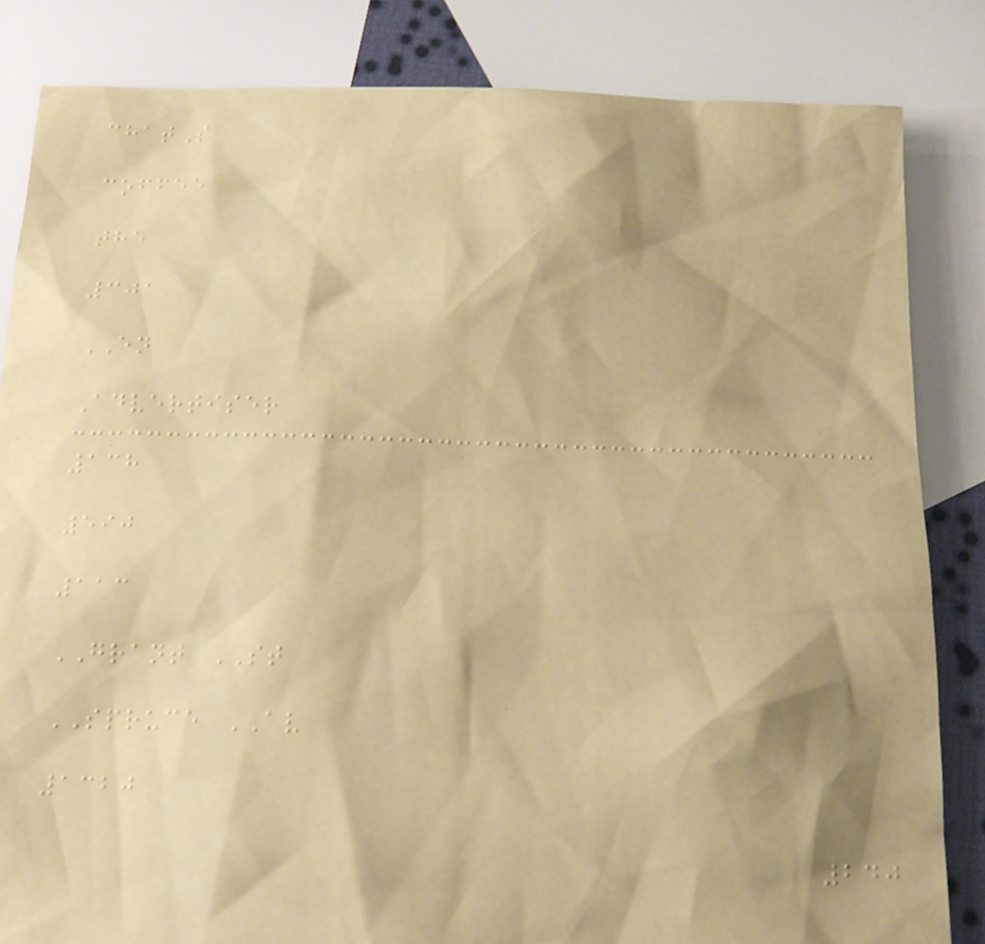chatS
coffee
the
301
EN
Advertiser
138
590
113
GRANT ST
SPRUCE AV
1320
240
